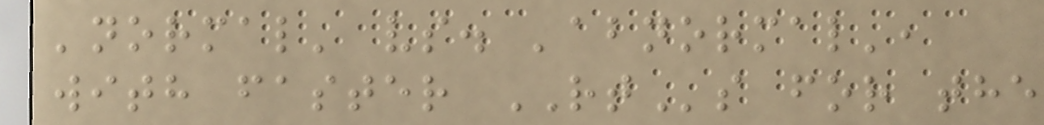'normal' vs. 'abnormal',
with faster RTs for the
